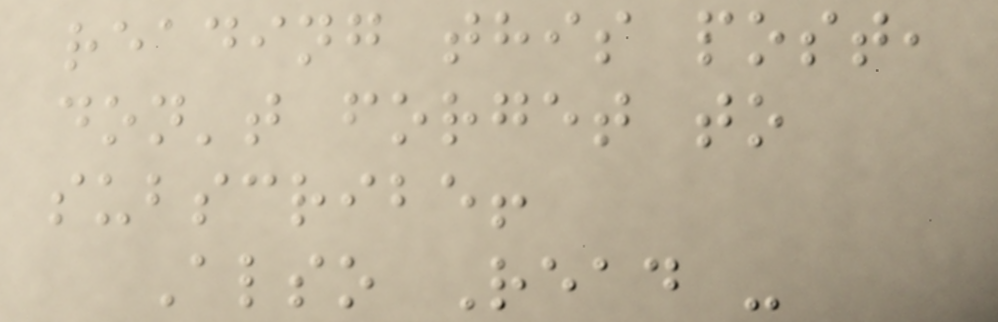reading this post,
don't forget to
subscribe!
Also Read -
